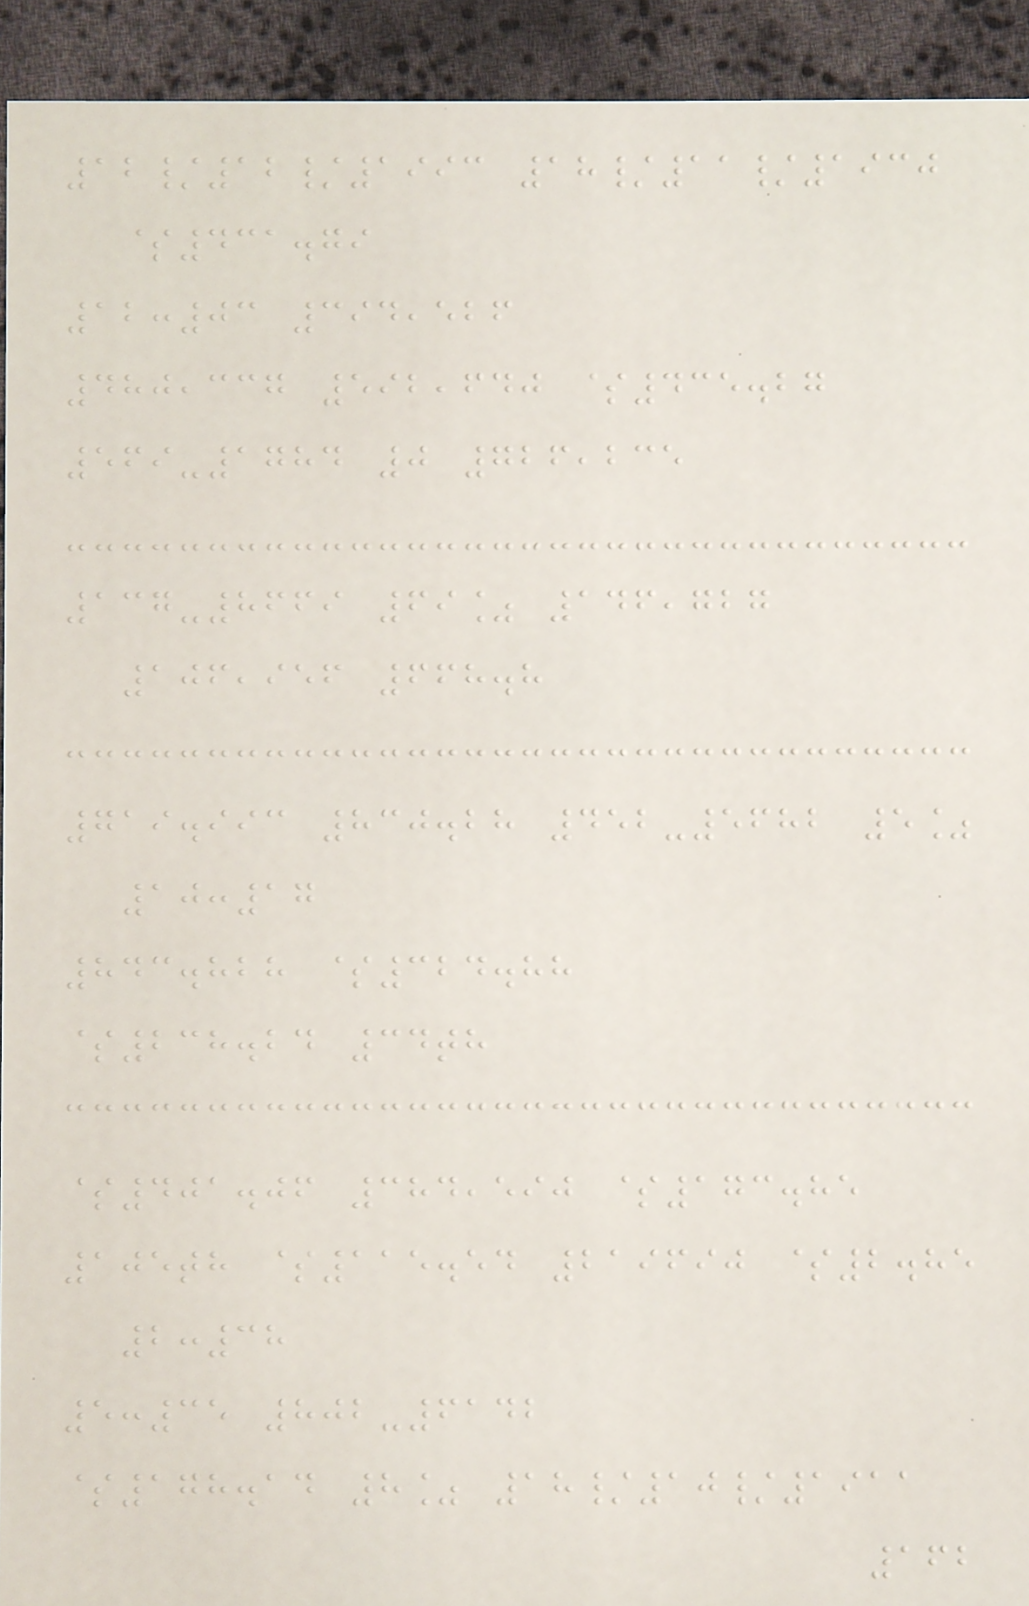12/12/1993 18/11/1930
$431.79
12:03 394,526
480,337 592,640 $435.27
569-1784 0 726,235
137-8669 69% 146,727
106,956 668.8
719.993 830.28 452-5682 5%
10:17
843.828 $324.88
$238.24 34th
$401.06 384,590 $173.85
105th $115.54 219690 $2.85
2:38
5:35 802-6142
$178.14 8% 18/10/1911
162
